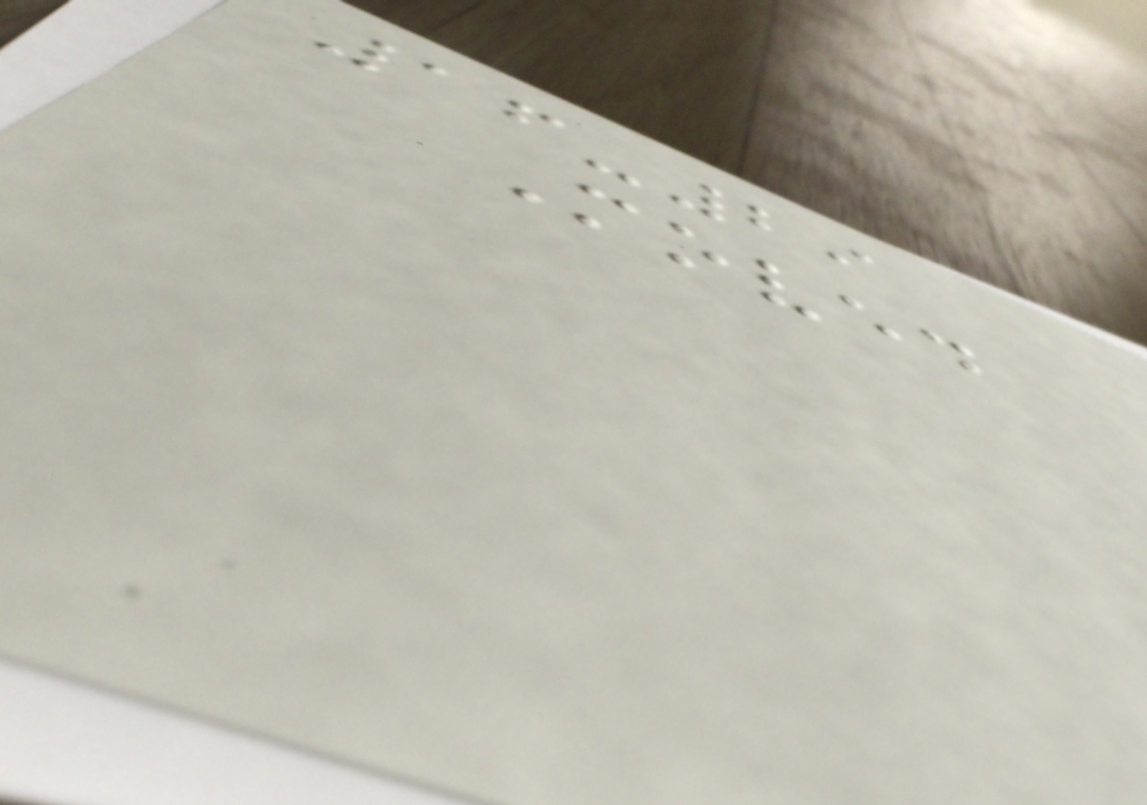16-29
Moved
